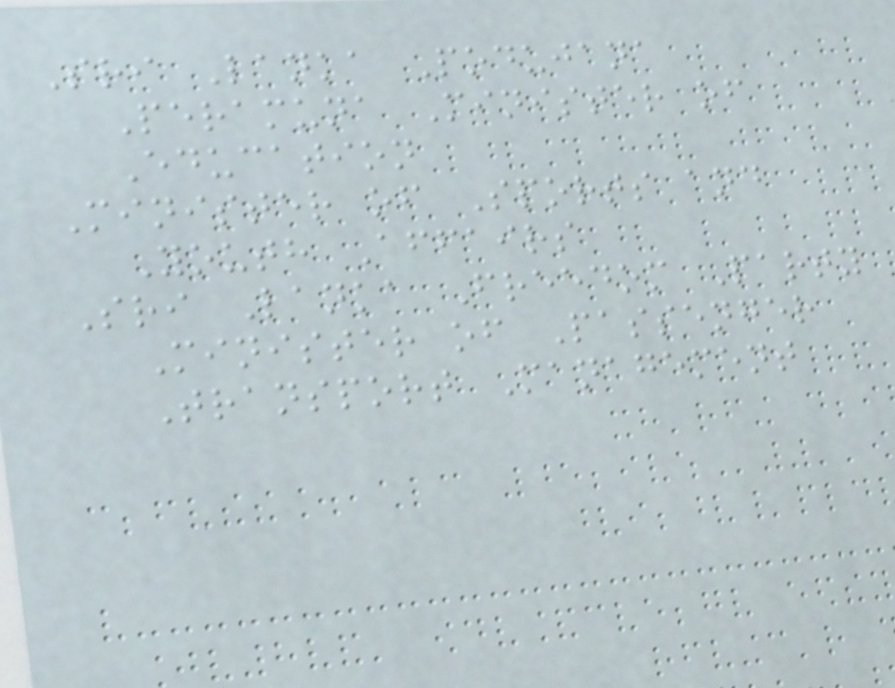Sri Lanka Podujana
Peramuna Minister of
Education
Minister of Sports and
Youth Affairs
Sri Lanka Freedom Party
Minister of Passenger
Transport Management
